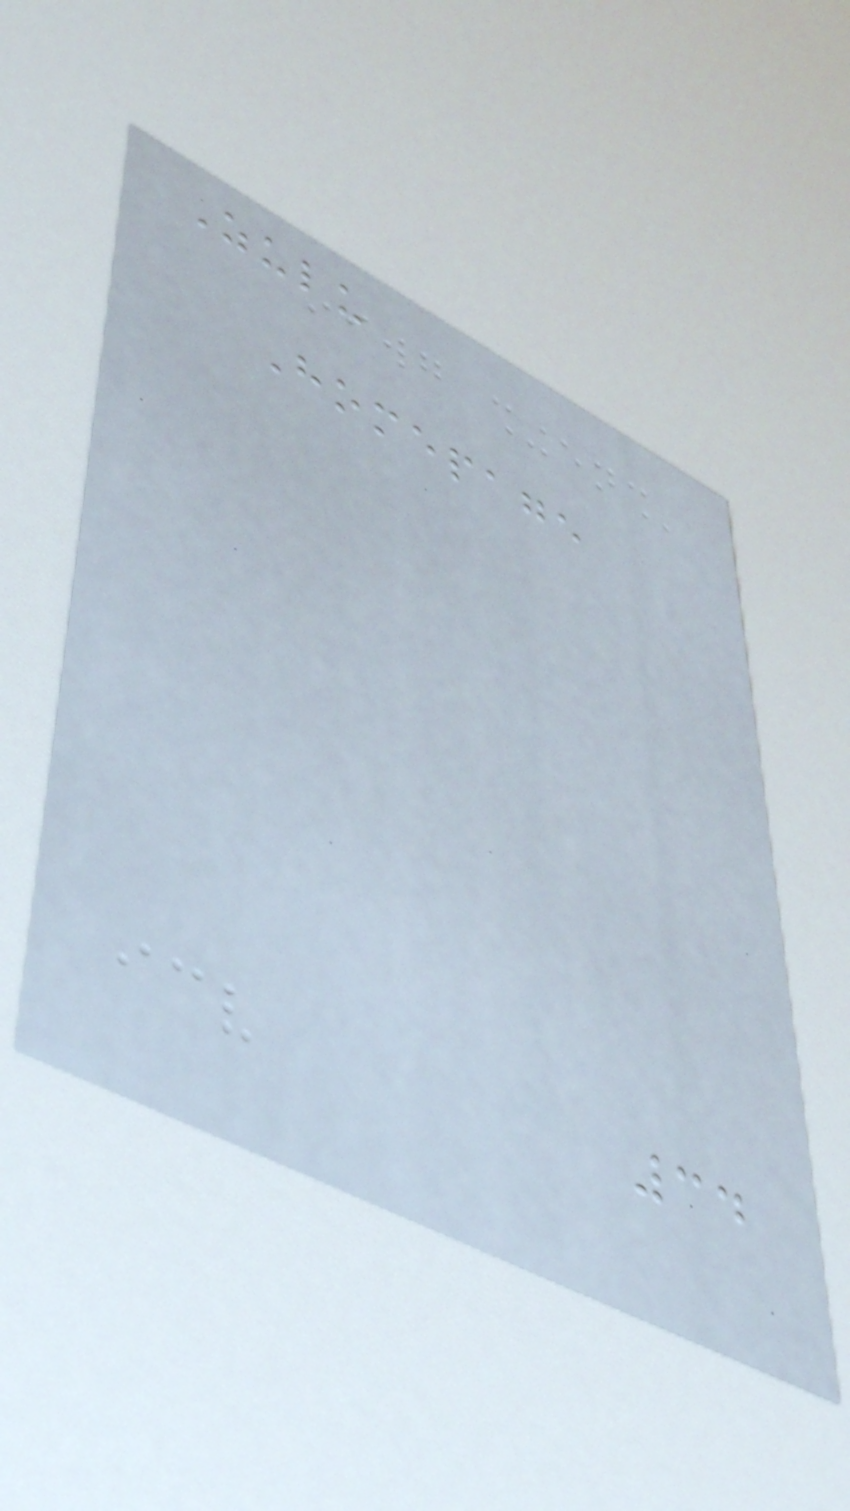Zulu
Homepage
34
